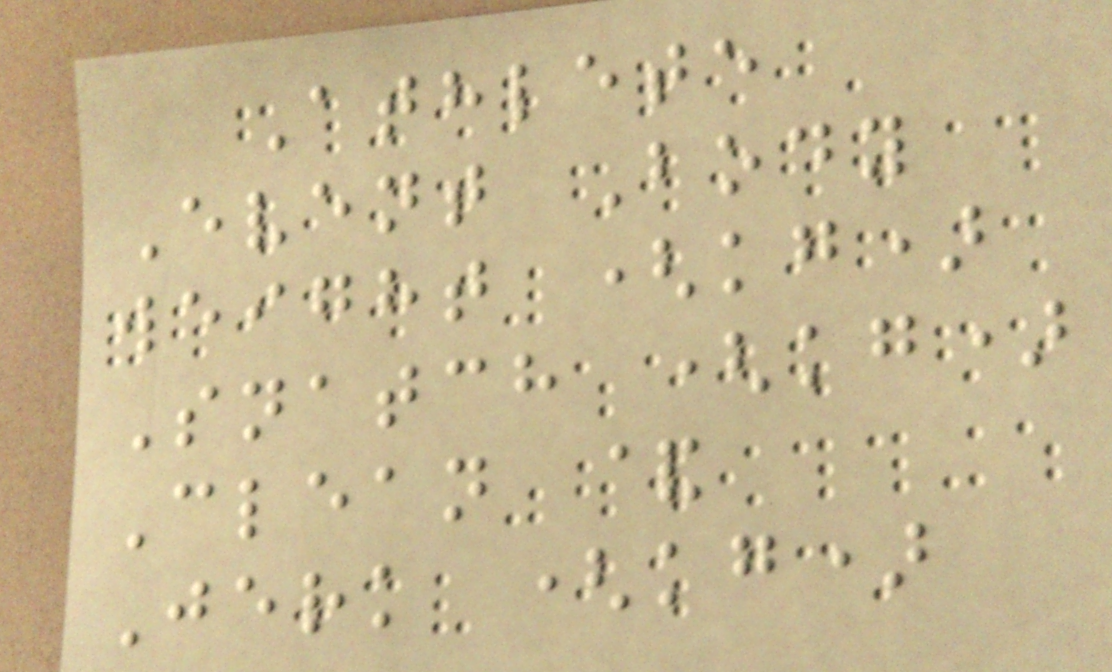Athlete
Event Body
weight (kg)
Snatch (kg)
Clean &
Jerk (kg)
